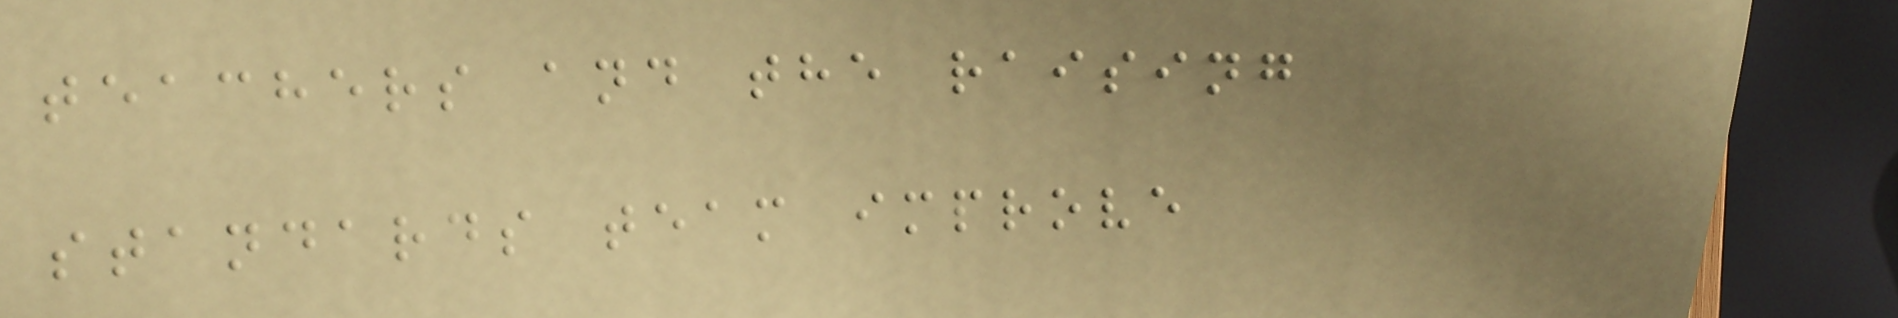teachers and the raising
standards team improve
